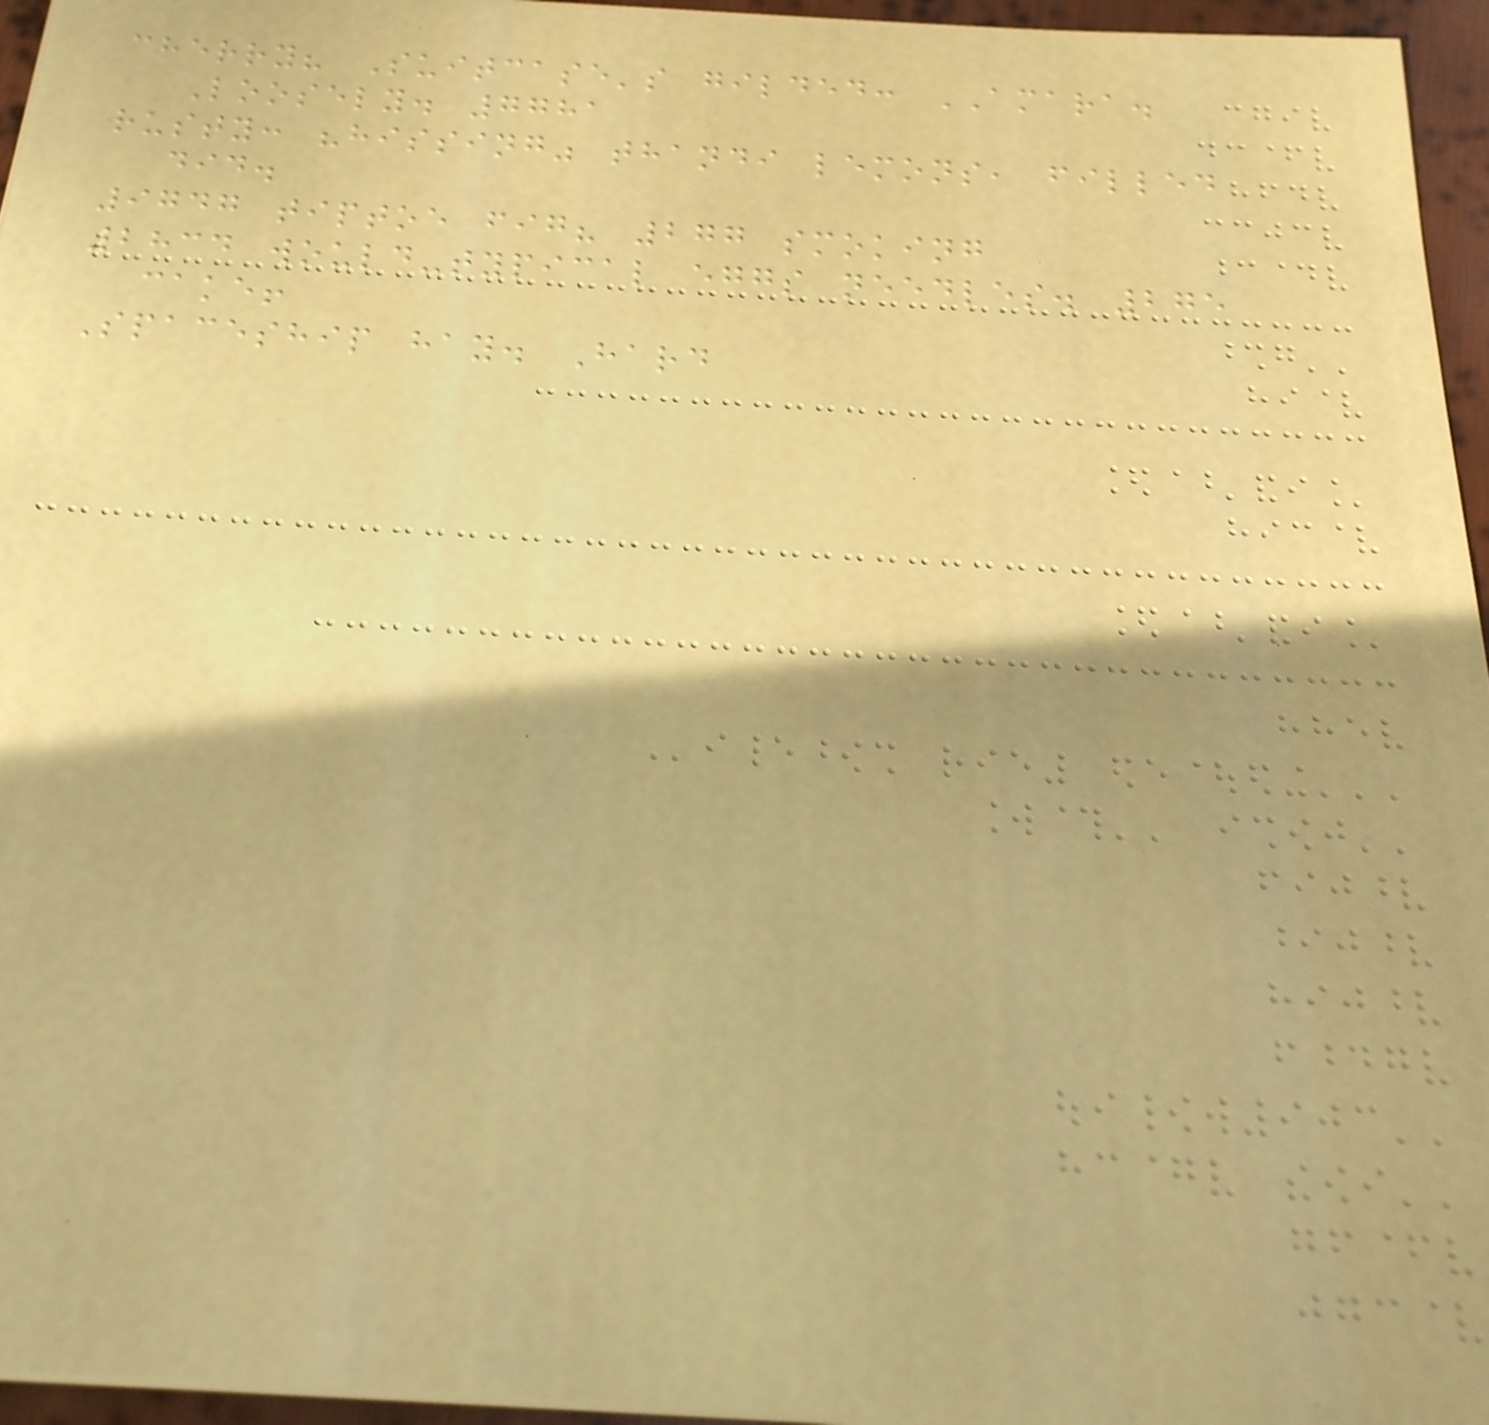cherry? Suitcase's gilded: AMARA.
Loosely. 7781
rusty: "hissing" thandi lemons, filled
did.
9747 tiptoe fig? 277 smoking
2834 would-typical eggs needles. 275
cake!
Spaceship hay. Hard
